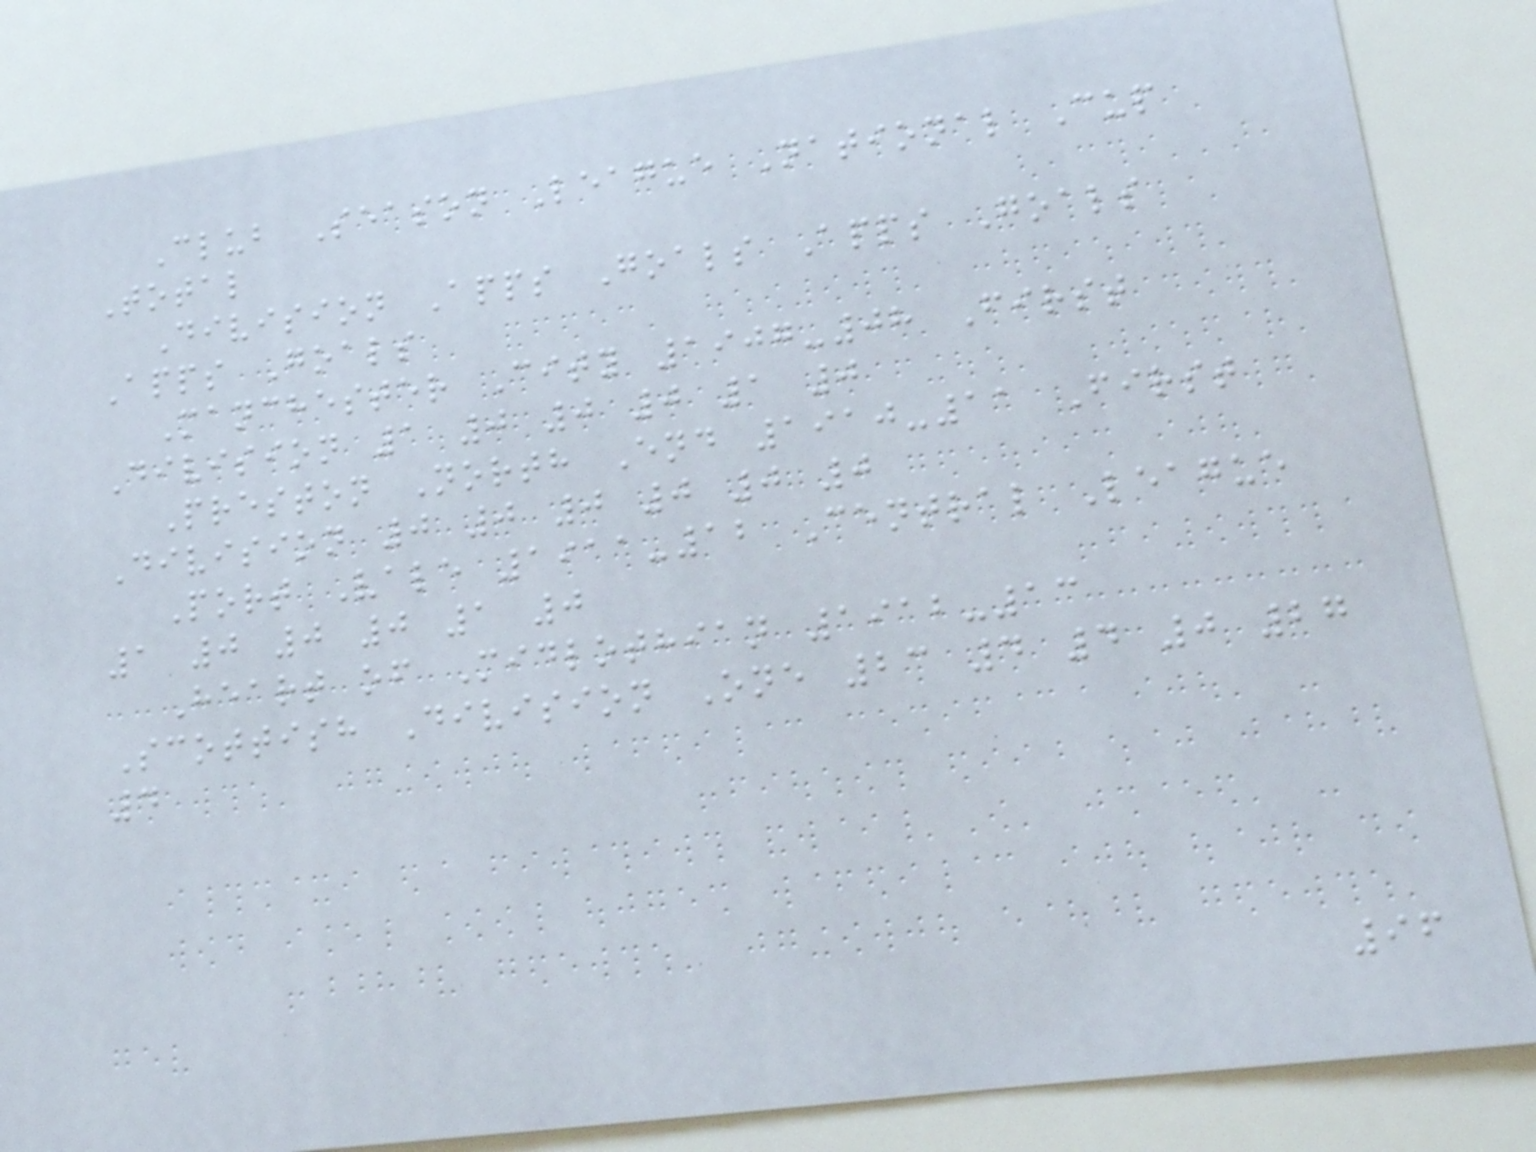Club Season League National Cup
Total
Division Apps Goals Apps Goals
Apps Goals
Manchester City 1907-08 First
Division 1 0 0 0 1 0
Preston North End 1910-11 First
Division 0 0 0 0 0 0
Port Vale 1911-12 Central League
1 0 0 0 1 0
Heart of Midlothian 1912-13
Scottish Division One 23 4 4 0 27
4
96
